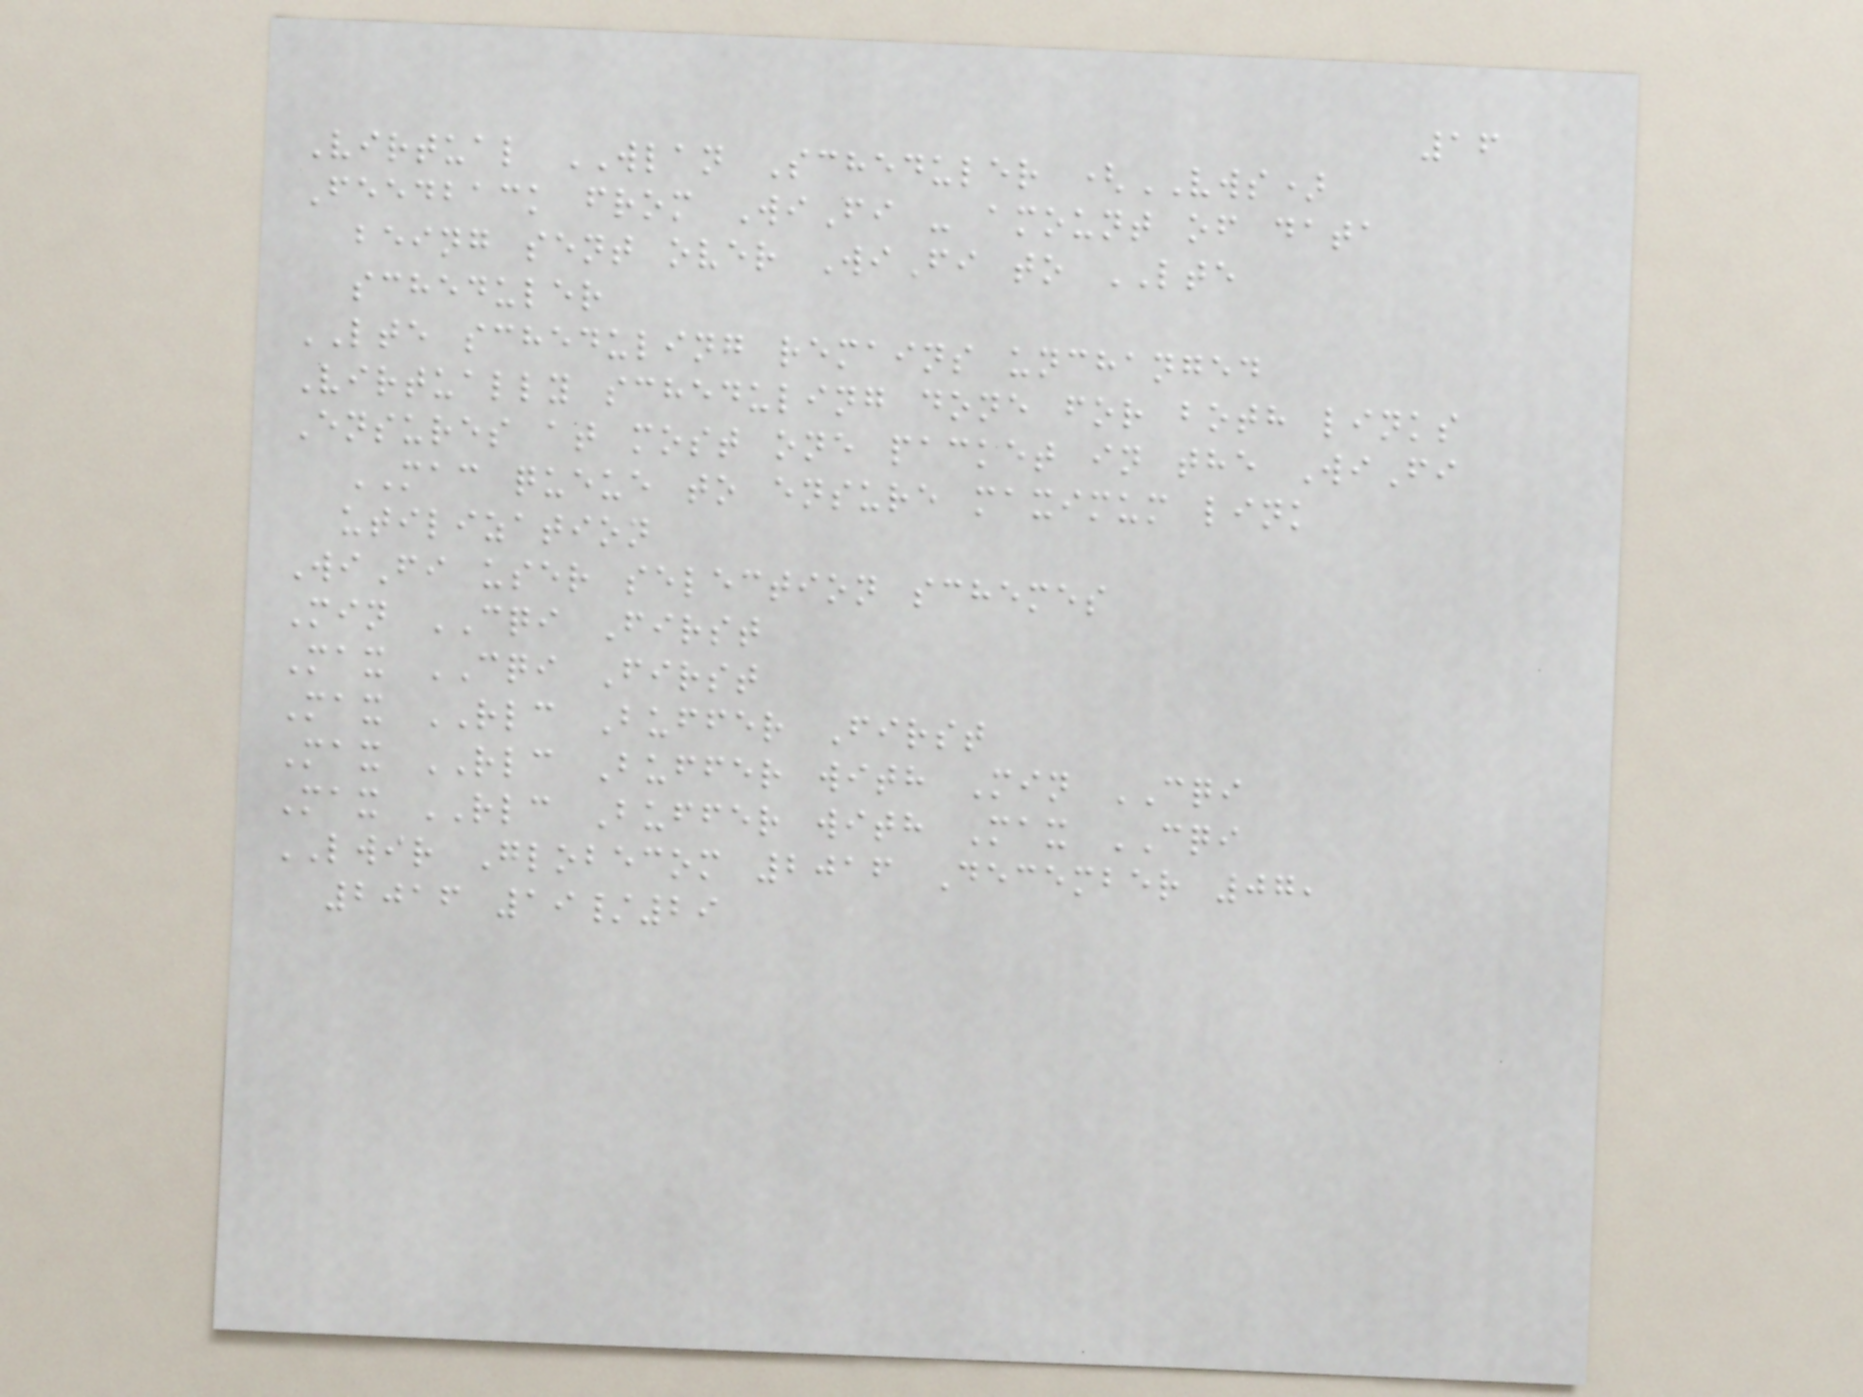16
Virtual WLAN Scheduler (VWS)
Feedback from WiFi - amount of data
being sent over WiFi to LTE
scheduler
LTE scheduling remains unchanged
Virtually scheduling done for both links
Ensures at most one packet in the WiFi
MAC queue to ensure maximum link
utilization
WiFi user selection schemes
Min CQI First
Max CQI First
Max RLC Buffer First
Max RLC Buffer with Min CQI
Max RLC Buffer with Max CQI
LWIR Globecom 2016 December 07,
2016 19/29
